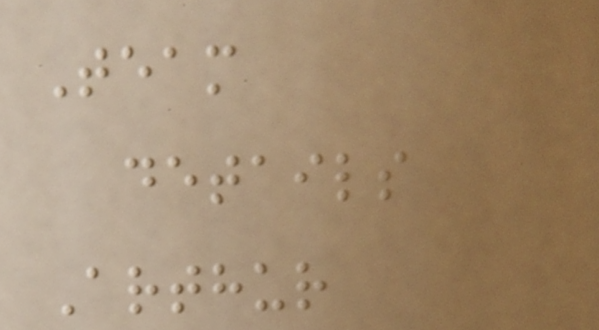Team
details
Arthur
